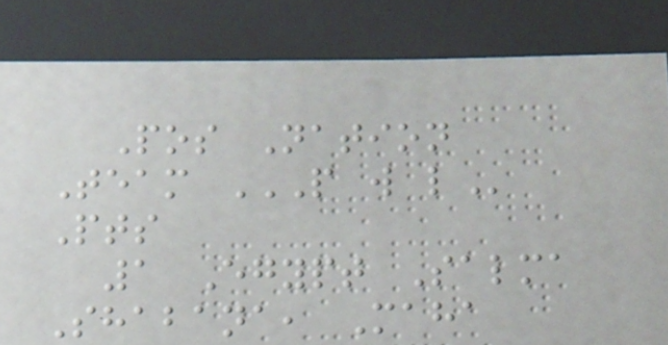Pos Nation
Team P W L
Pts
1 Egypt Salma
Shabana, Maha
